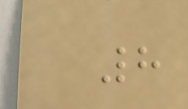8
